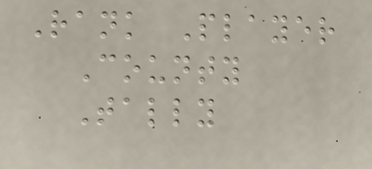Rank Player
County
Tally
